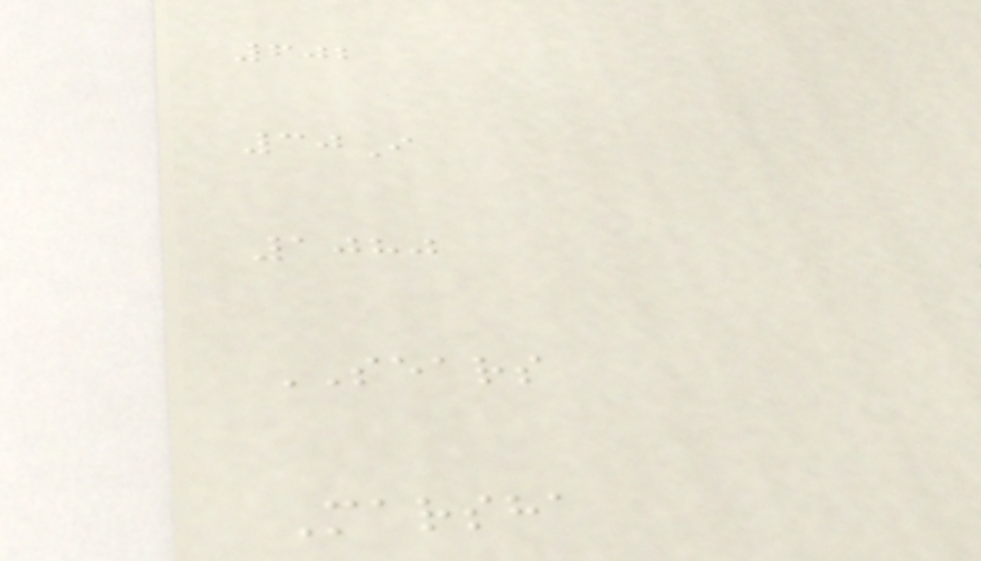602
30I
1080
SEARS
Marsha
